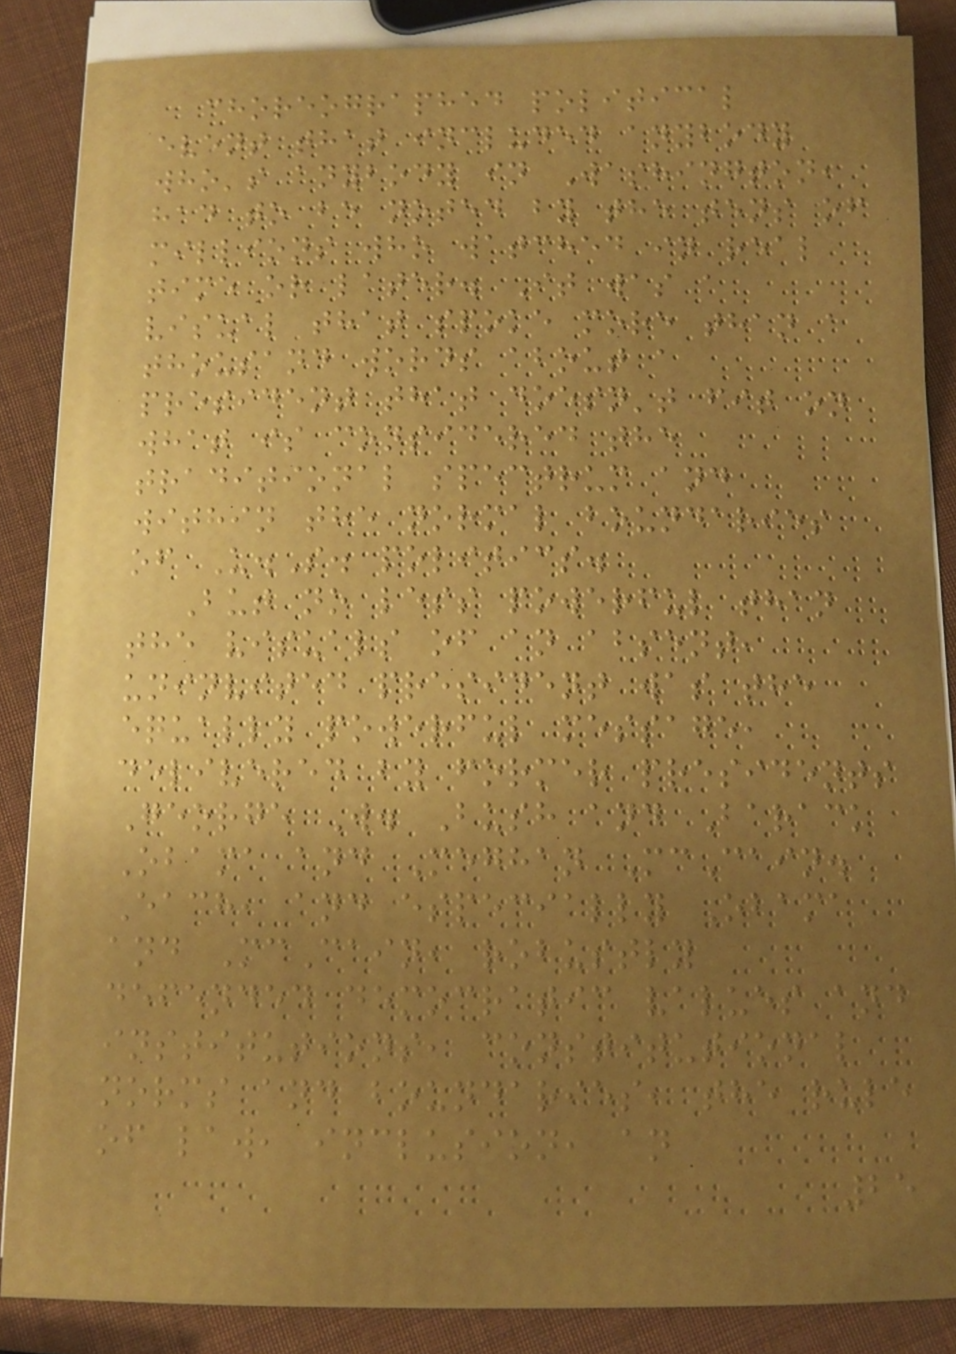choreographed political
event that included anybody
who's anybody in Washington,
had to be noted by the tens of
millions who watched in real
time or later. It was a
visual that spoke more than a
thousand words about a
president that doesn't fit on
what is considered the
traditional spectrum and
within the normal boundaries
of U.S. politics.
But no less powerful than
the visuals of an absent,
uninvited president was the
equally powerful message,
delivered by former presidents
George W. Bush and Barack
Obama and Meghan McCain.
Each, and especially Obama
and McCain, robustly
defended democratic values and
institutions, constitutional
norms and boundaries, the rule
of law, inclusion, an
25
